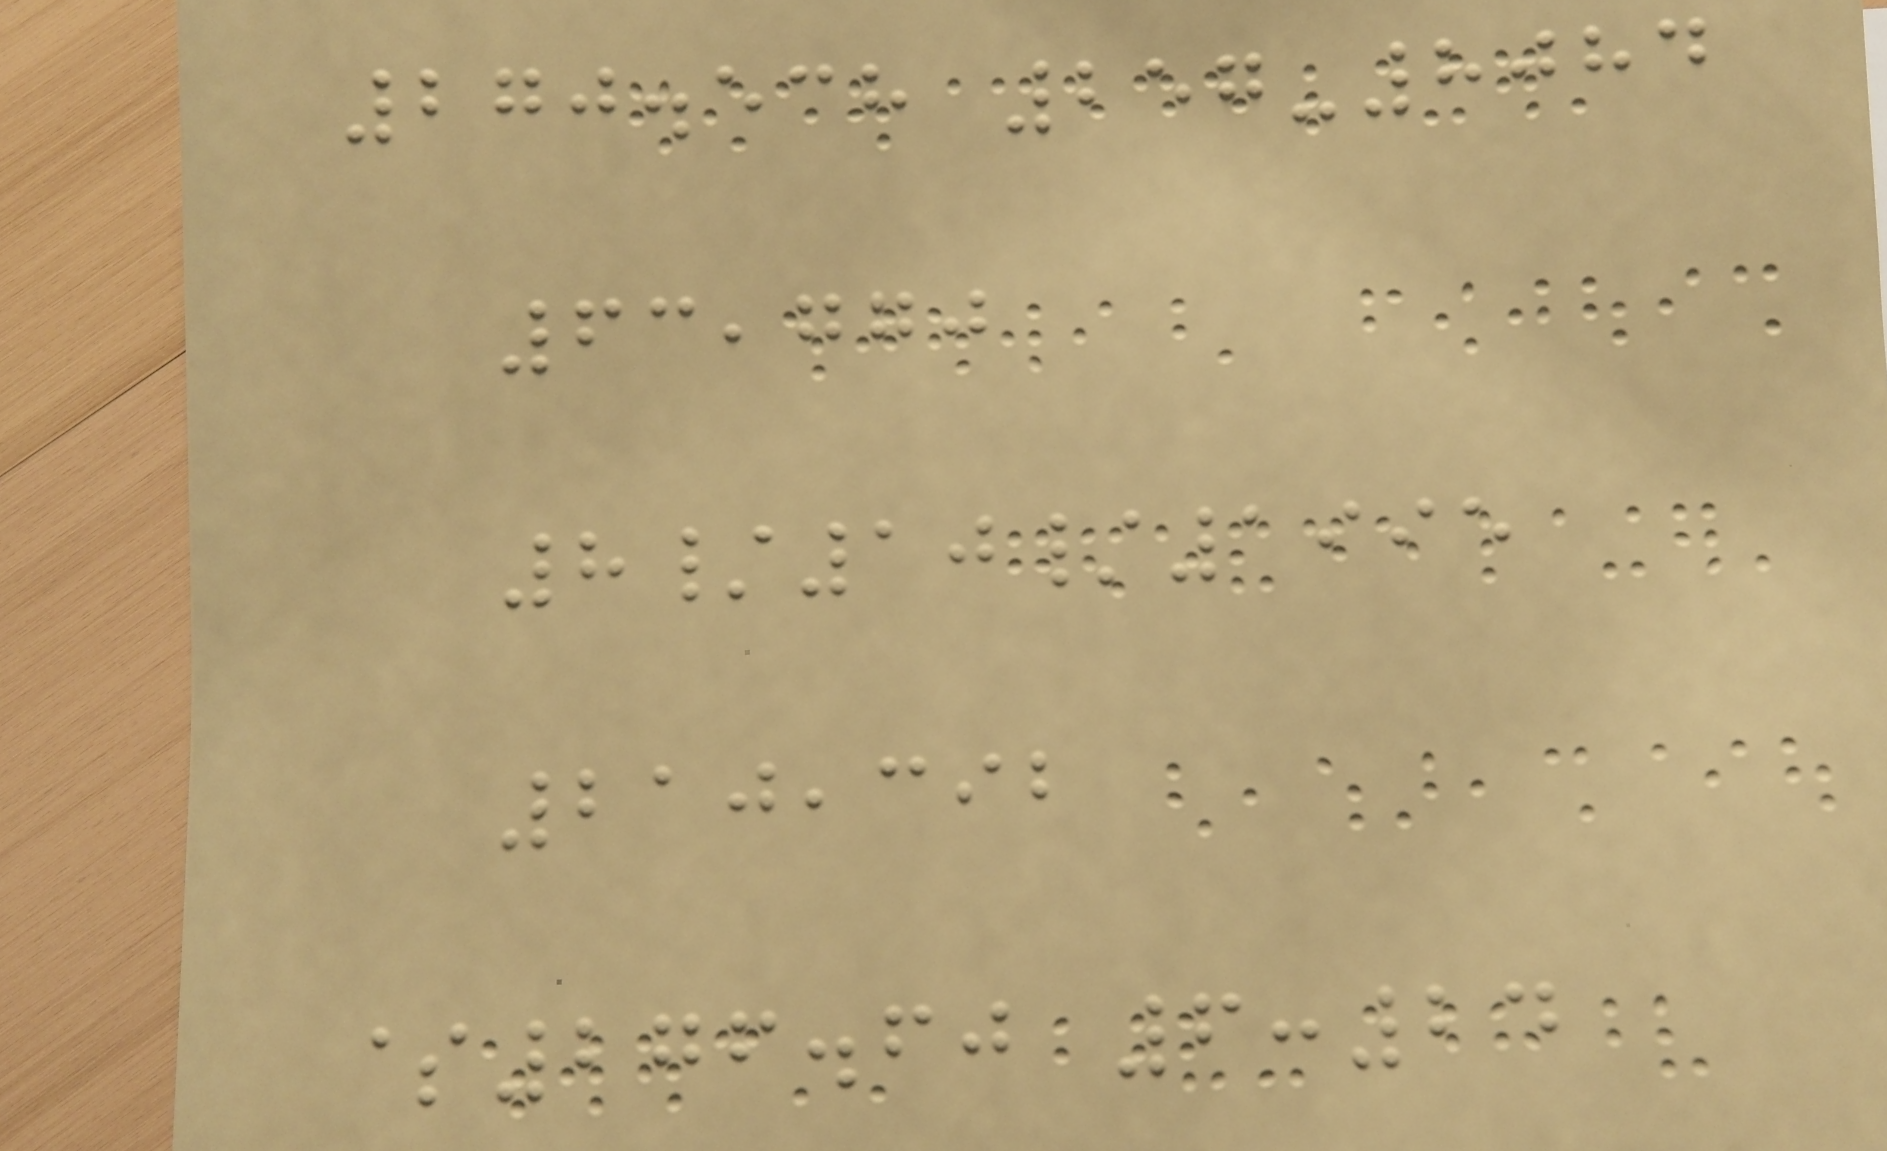270.538 257-8084
63,770
8/10/1995
210,392
$276.60 6:24
